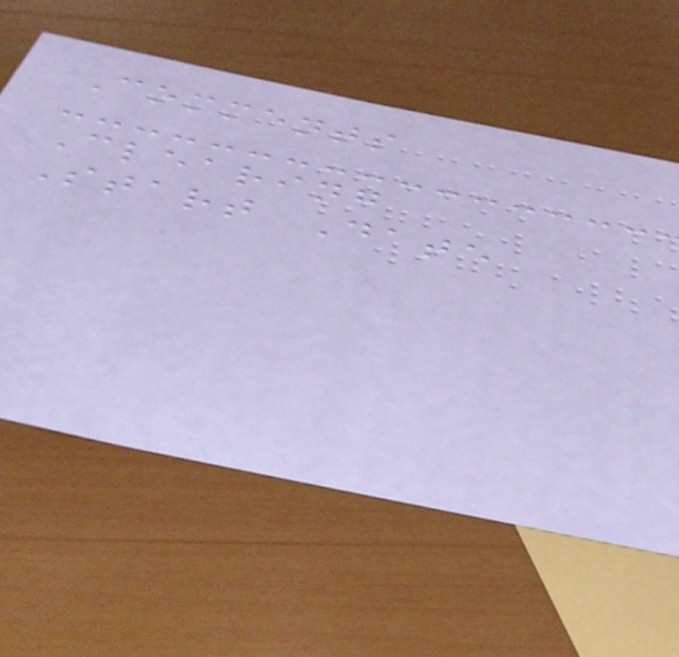Comments
Clearing
Start Date
